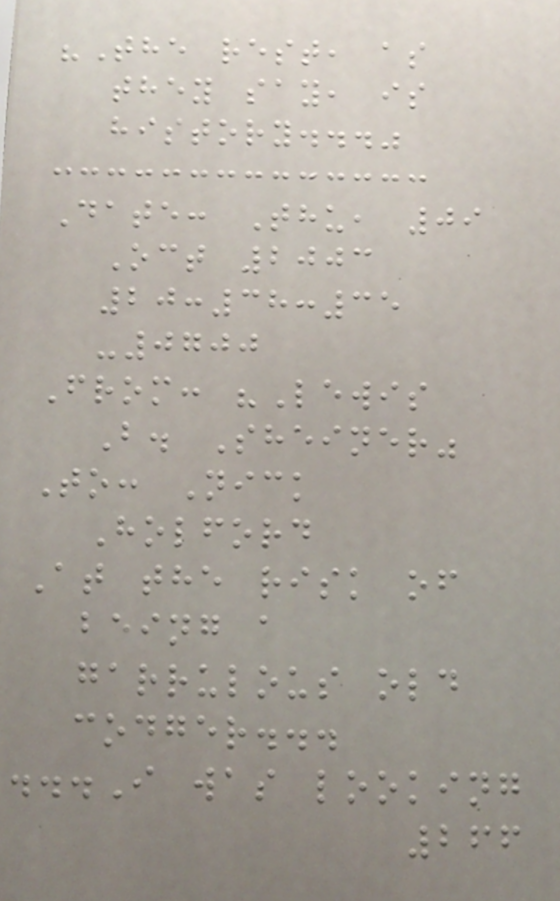"The rest, as
they say, is
history..."
Date: Thu, 09
Oct 2003
20:38:35
-0700
From: "Lewis
B. Sheiner"
To: Nick
Holford
At the risk of
being a
garrulous old
codger...
...I was looking
266
